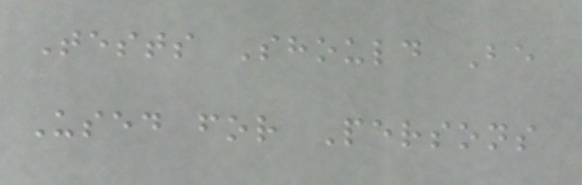Tests Should Be
Used for Persons
